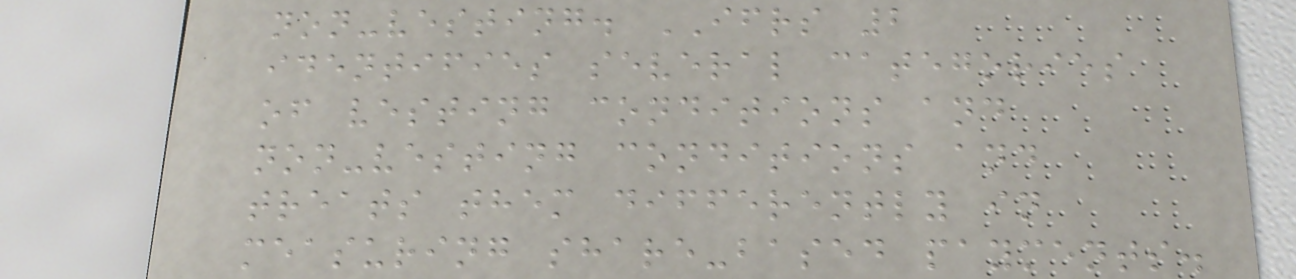non-vesting. IFRS 2
identifies several categories
of vesting conditions and
non-vesting conditions and
treats them differently in
measuring share-based payments.
